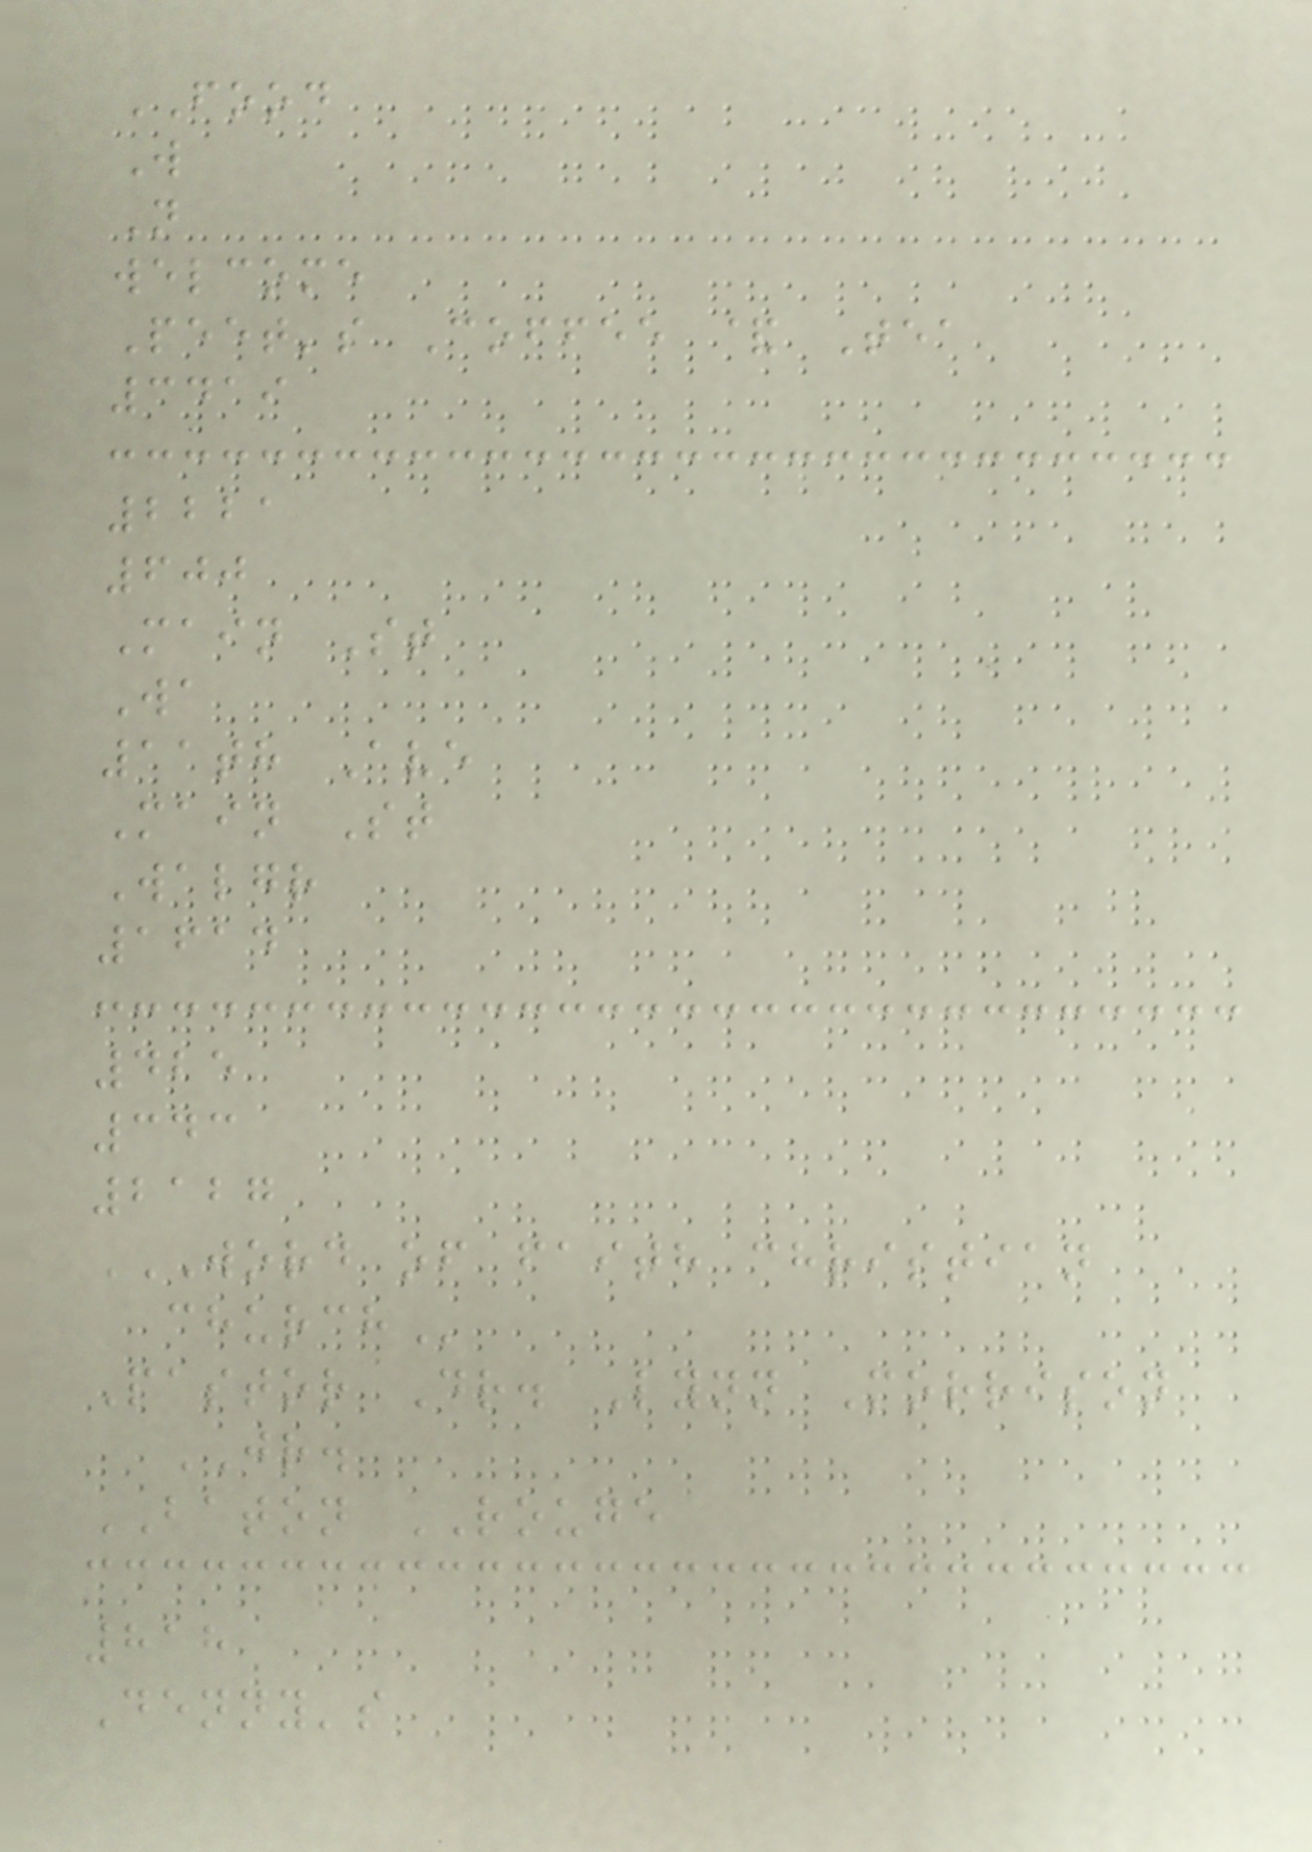FOOD
W
N
welcome
Peet's Coffee & Tea
3419
2221
600
Main St
Wa
11th Ave
Main St
Walgr
1614
425
343
2127
WORD OF FAITH CHRISTIAN
CHURCH
Pastor Dr. Lynn Morrison
JR.
BATON ROUGE
818
Denny's
